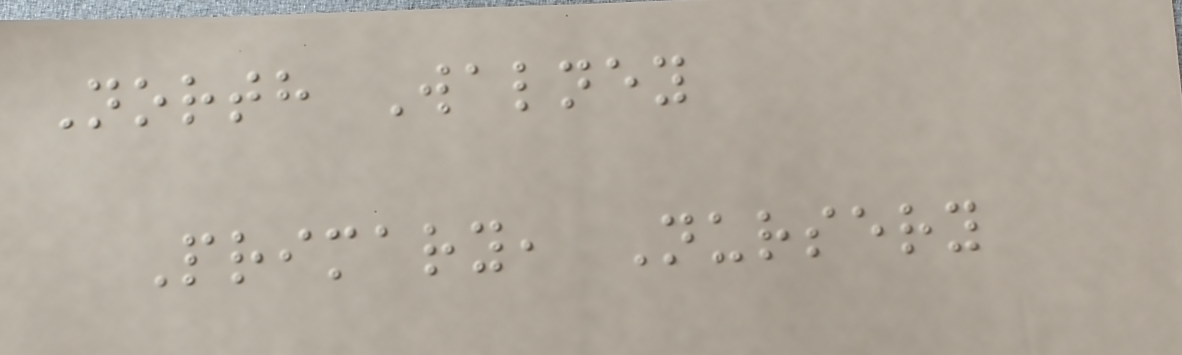North Walney
Primary, Nursery
